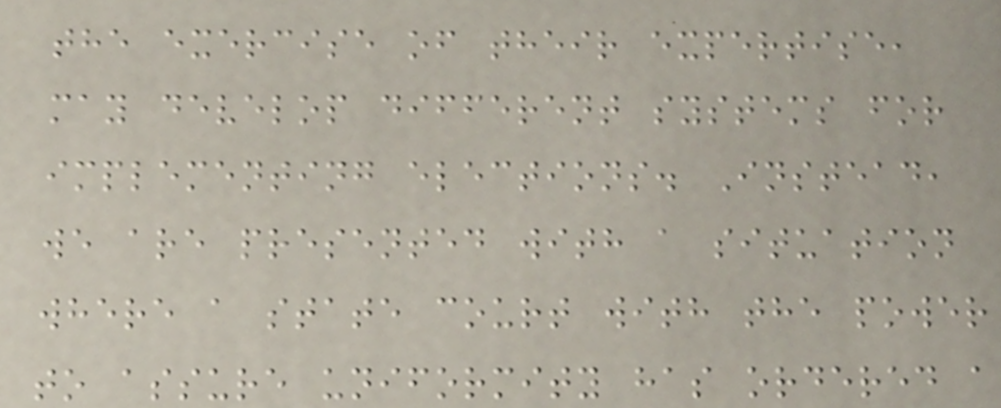the exercise of their expertise,
may develop different systems for
implementing elections. Instead,
we are presented with a situation
where a state court with the power
to assure uniformity has ordered a
